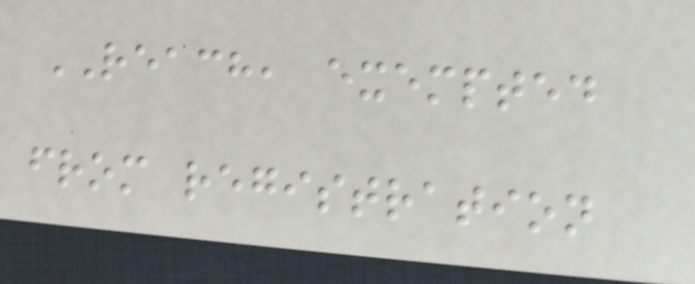REACH, exempted
from registration
